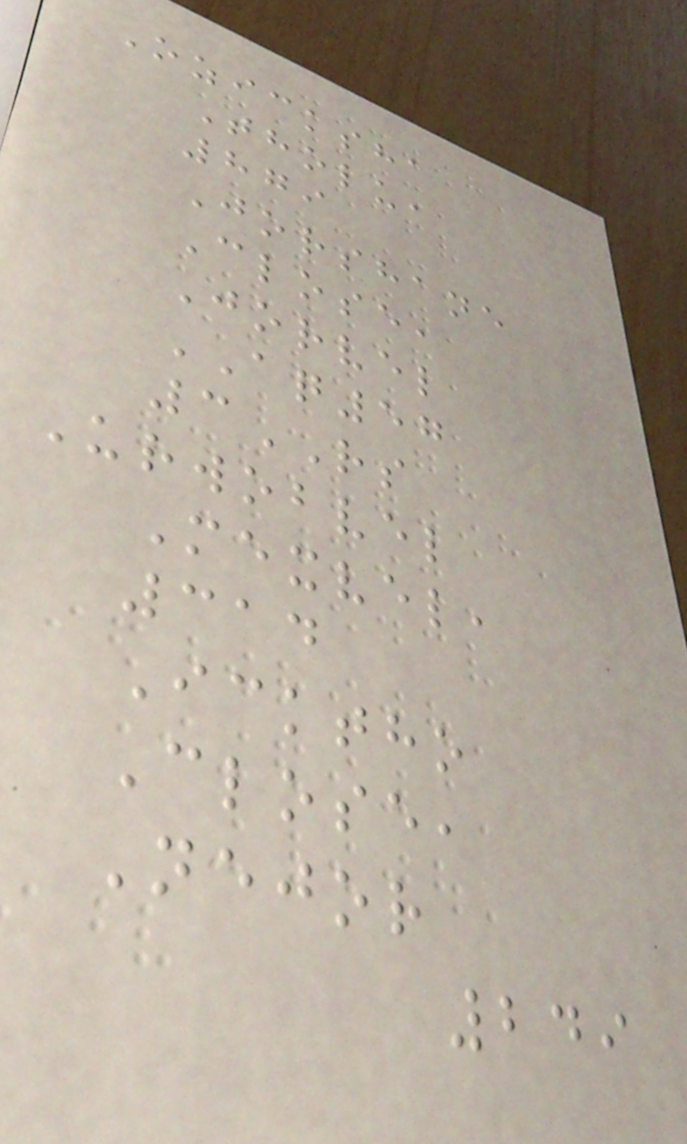Ozicksha
Tholu,
879
Jorshane
Close,
Jorvel
AQ57
3RS
Urwobvel
Mexvel,
314
Icktho
Close,
Nejor
249
